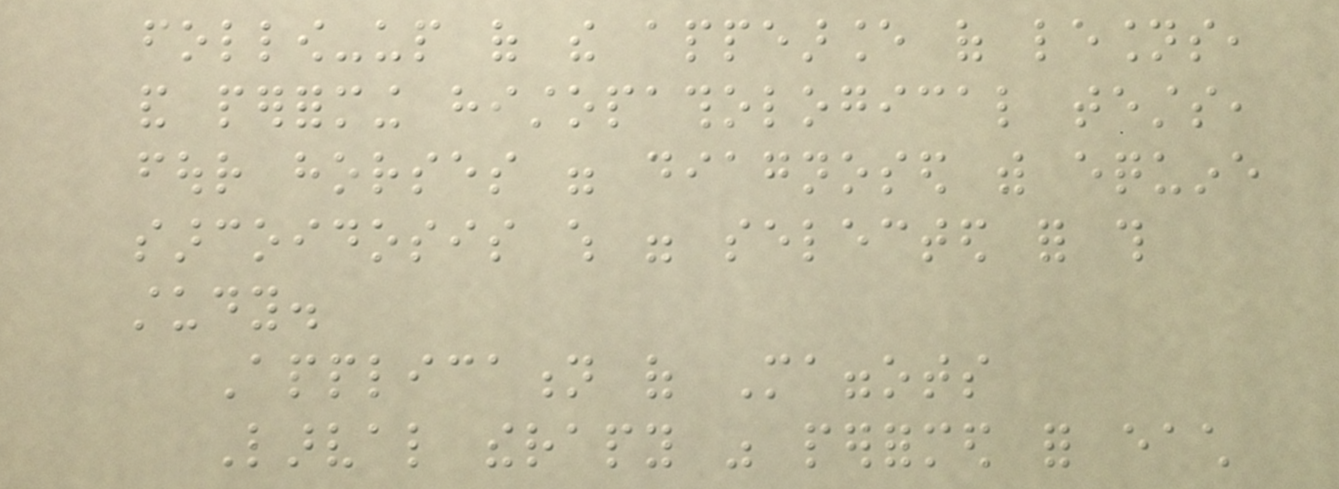follow-up of the appearance of lesions,
and performing histopathological tests,
four horses were diagnosed with equine
sarcoidosis which were selected for this
study.
Application of Maggots
Larval therapy was performed for each
